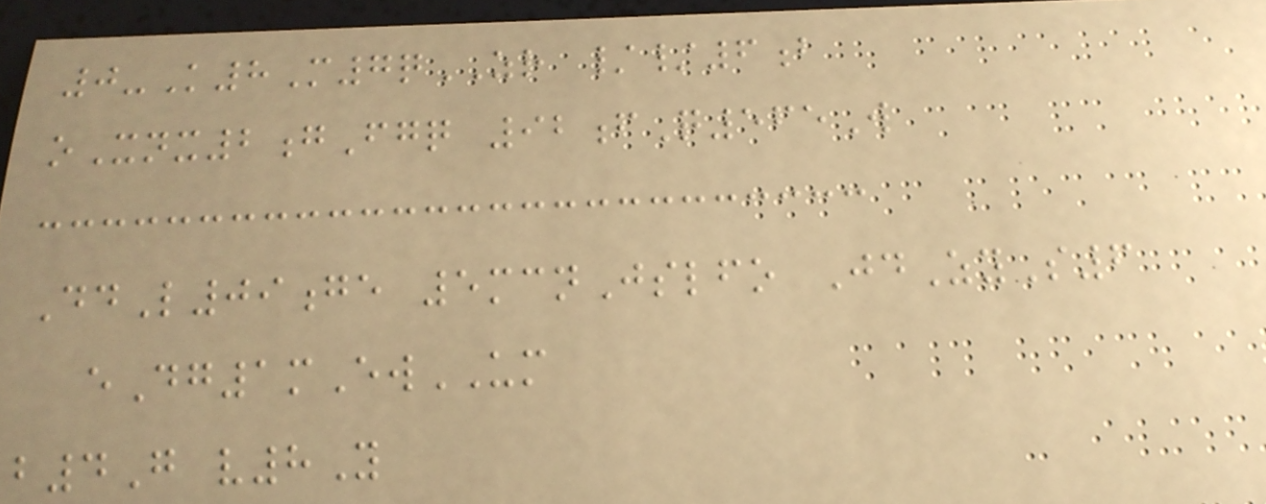0-K8M7qZR //6b
oXnx2gFgq 92fQ565W
DdL09ge 5mcnJslfo JdZyS6
eDg1mEwUM
b4G v8Y
